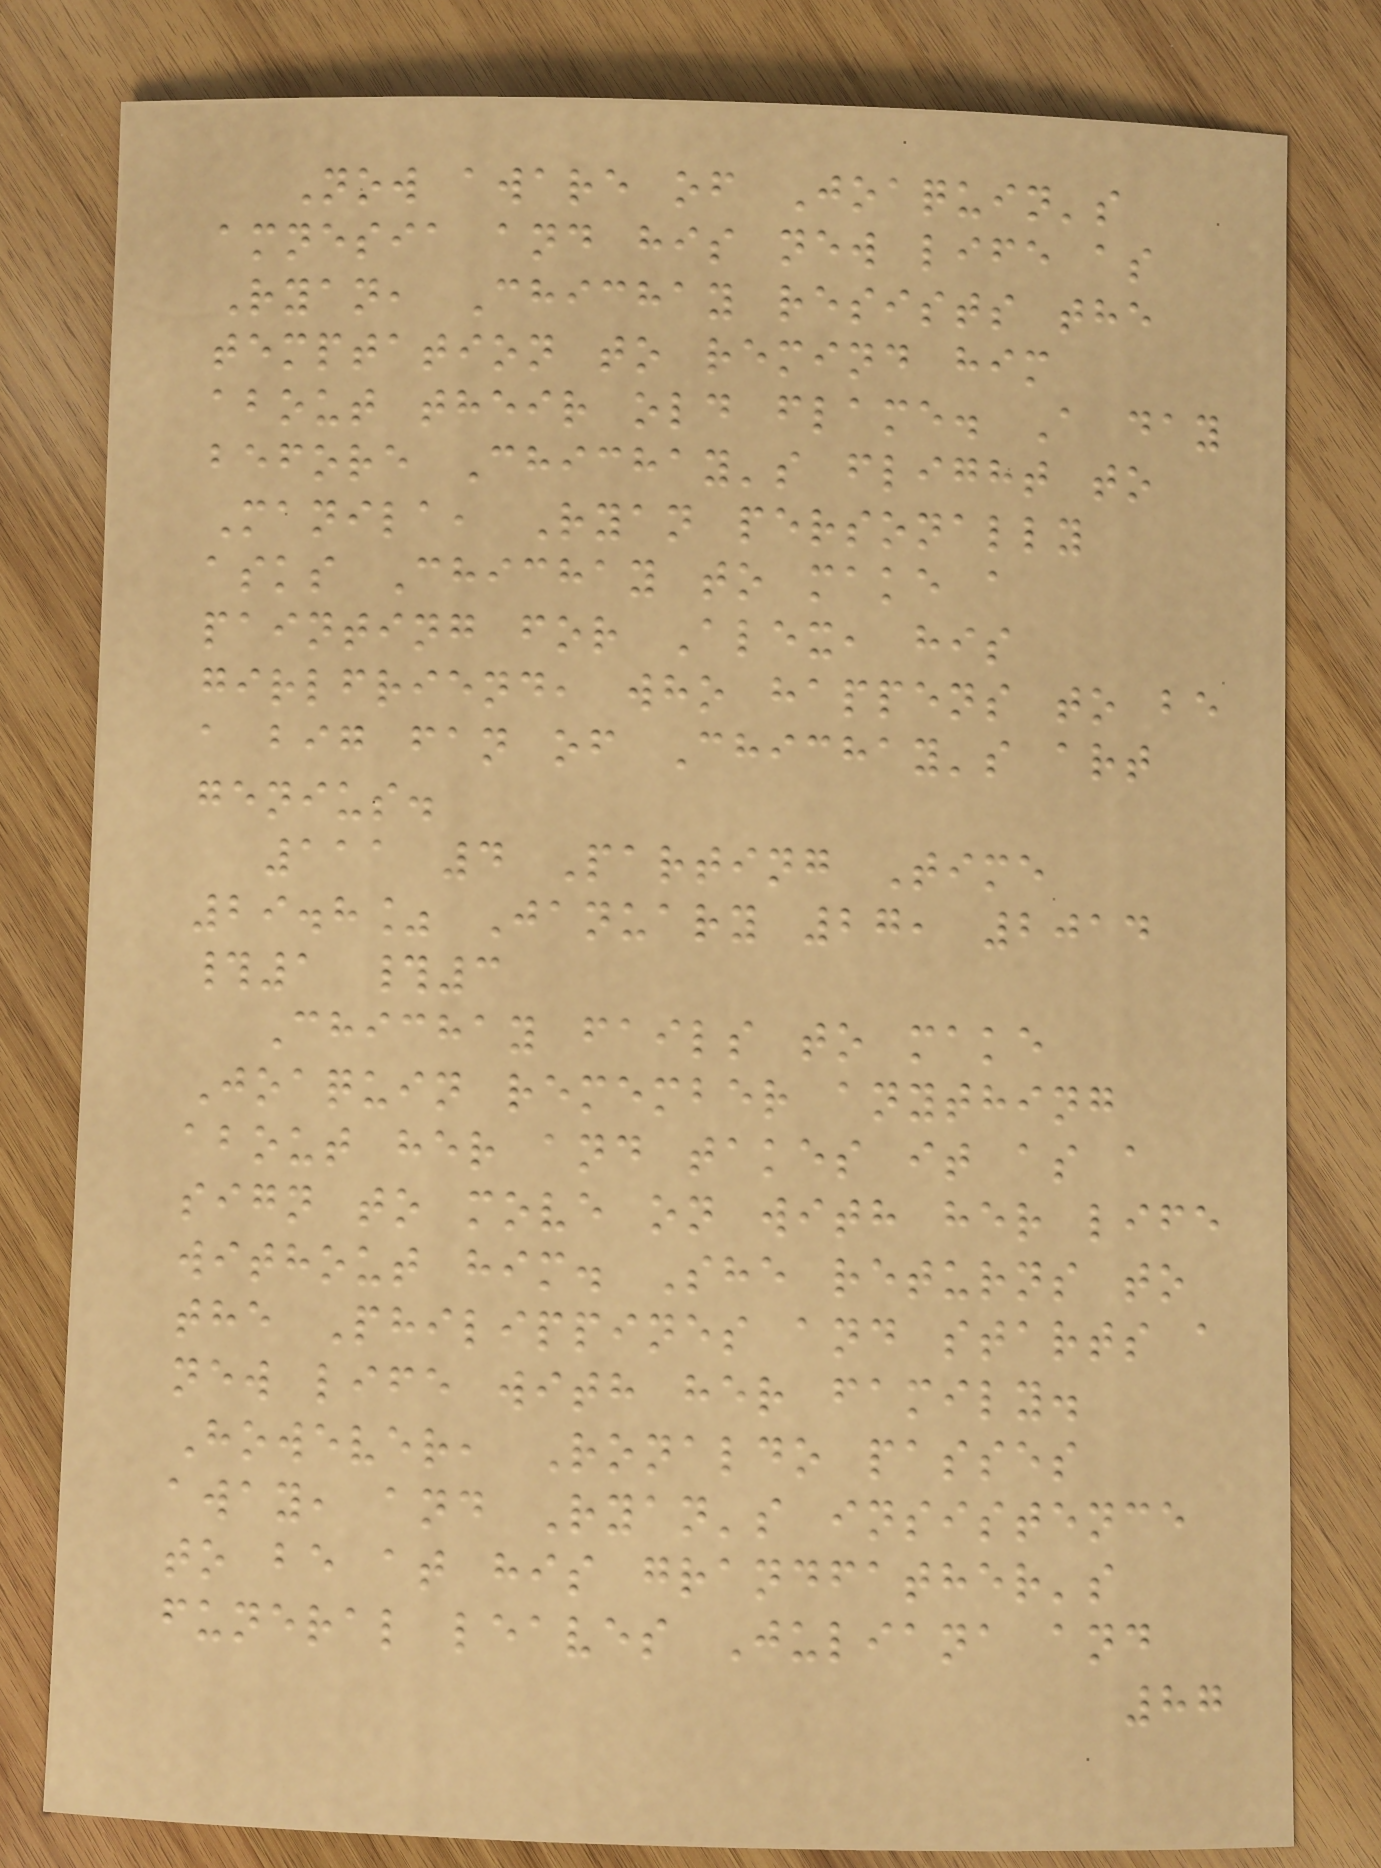Now aware of Joaquin's
amnesia and his new life as
Ryan, Chichay resists the
temptation to remind him
about their old flame. A day
before Chichay's flight to
Manila, Ryan personally
asks Chichay to make a
painting for Alex, his
girlfriend, who happens to be
a big fan of Chichay's art
genius.
111 4 Parting Time
29.8% January 27, 2014
#1 #3
Chichay fails to make
Joaquin remember anything
about her and takes it as a
sign to move on with her life
without him. She returns to
the Philippines and starts a
new life with her family.
However, Ronaldo passes
away, and Ryan's insistence
to be at his grandfather's
funeral leaves Juliana and
87
